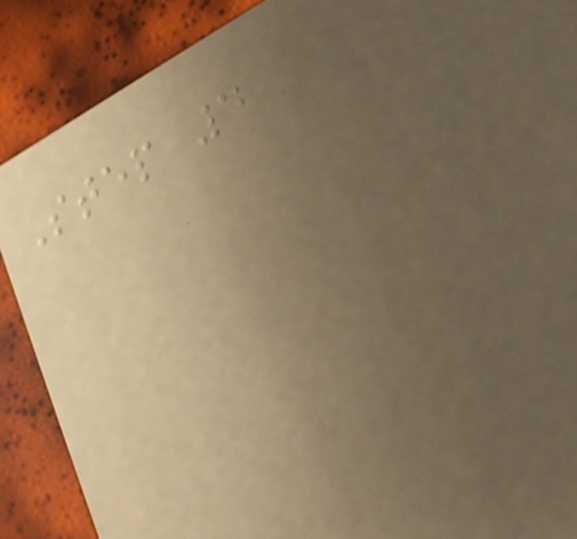Step 4
